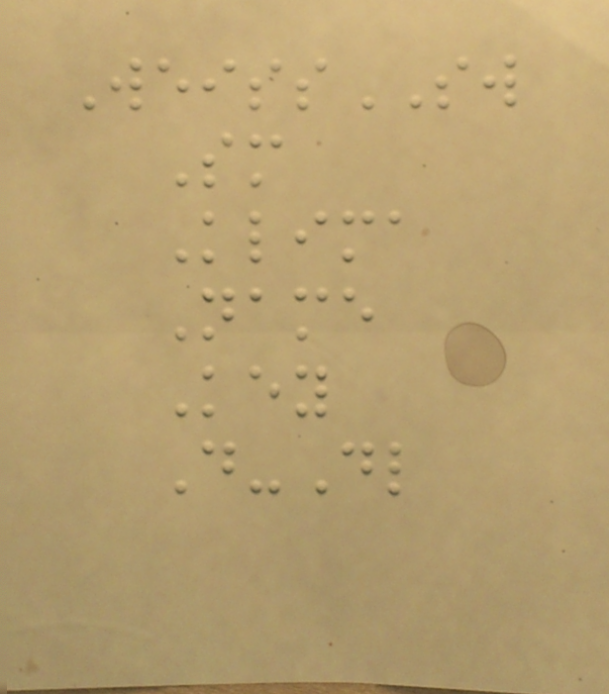WeissSW
Sm
Klima
Name
Key
D-Dl
